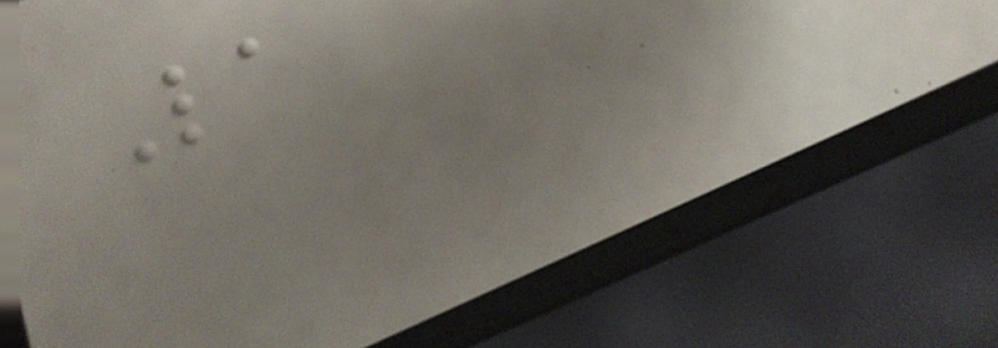La
